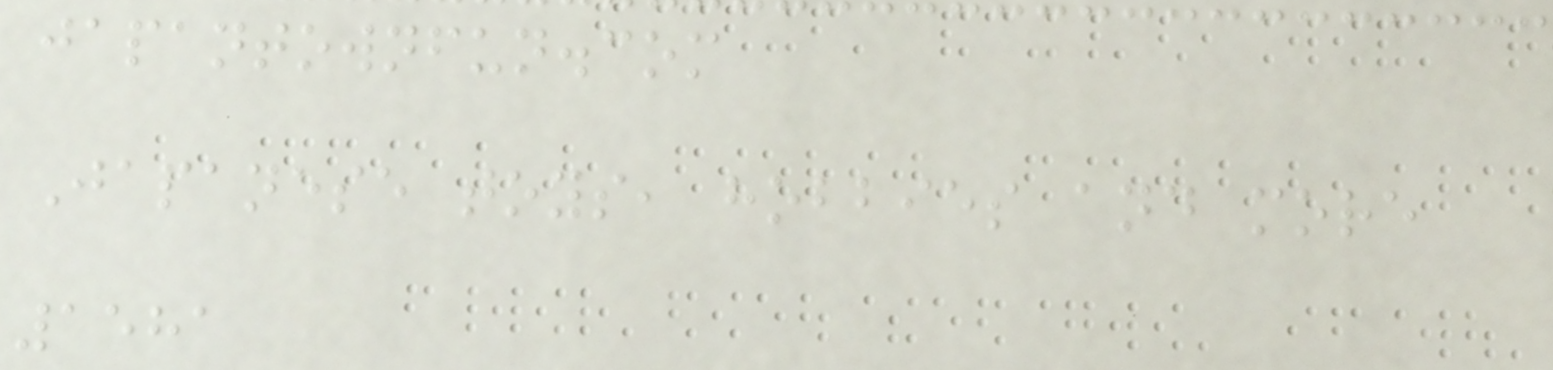japantownfun.com
Japanese toys, hobbies and more
1581
